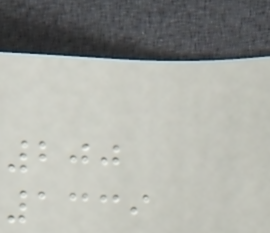200
1339
